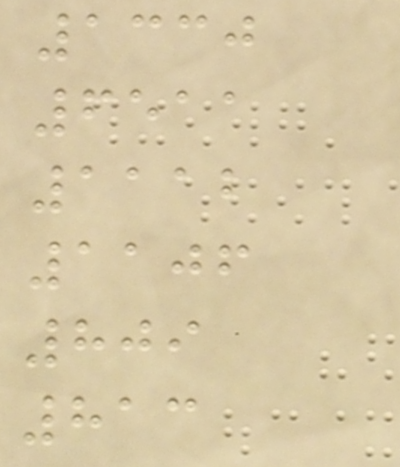1330
6511
1112
1106
809
813
